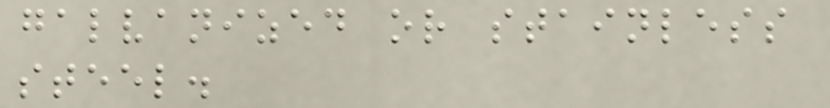galvanized or stainless
steel.
